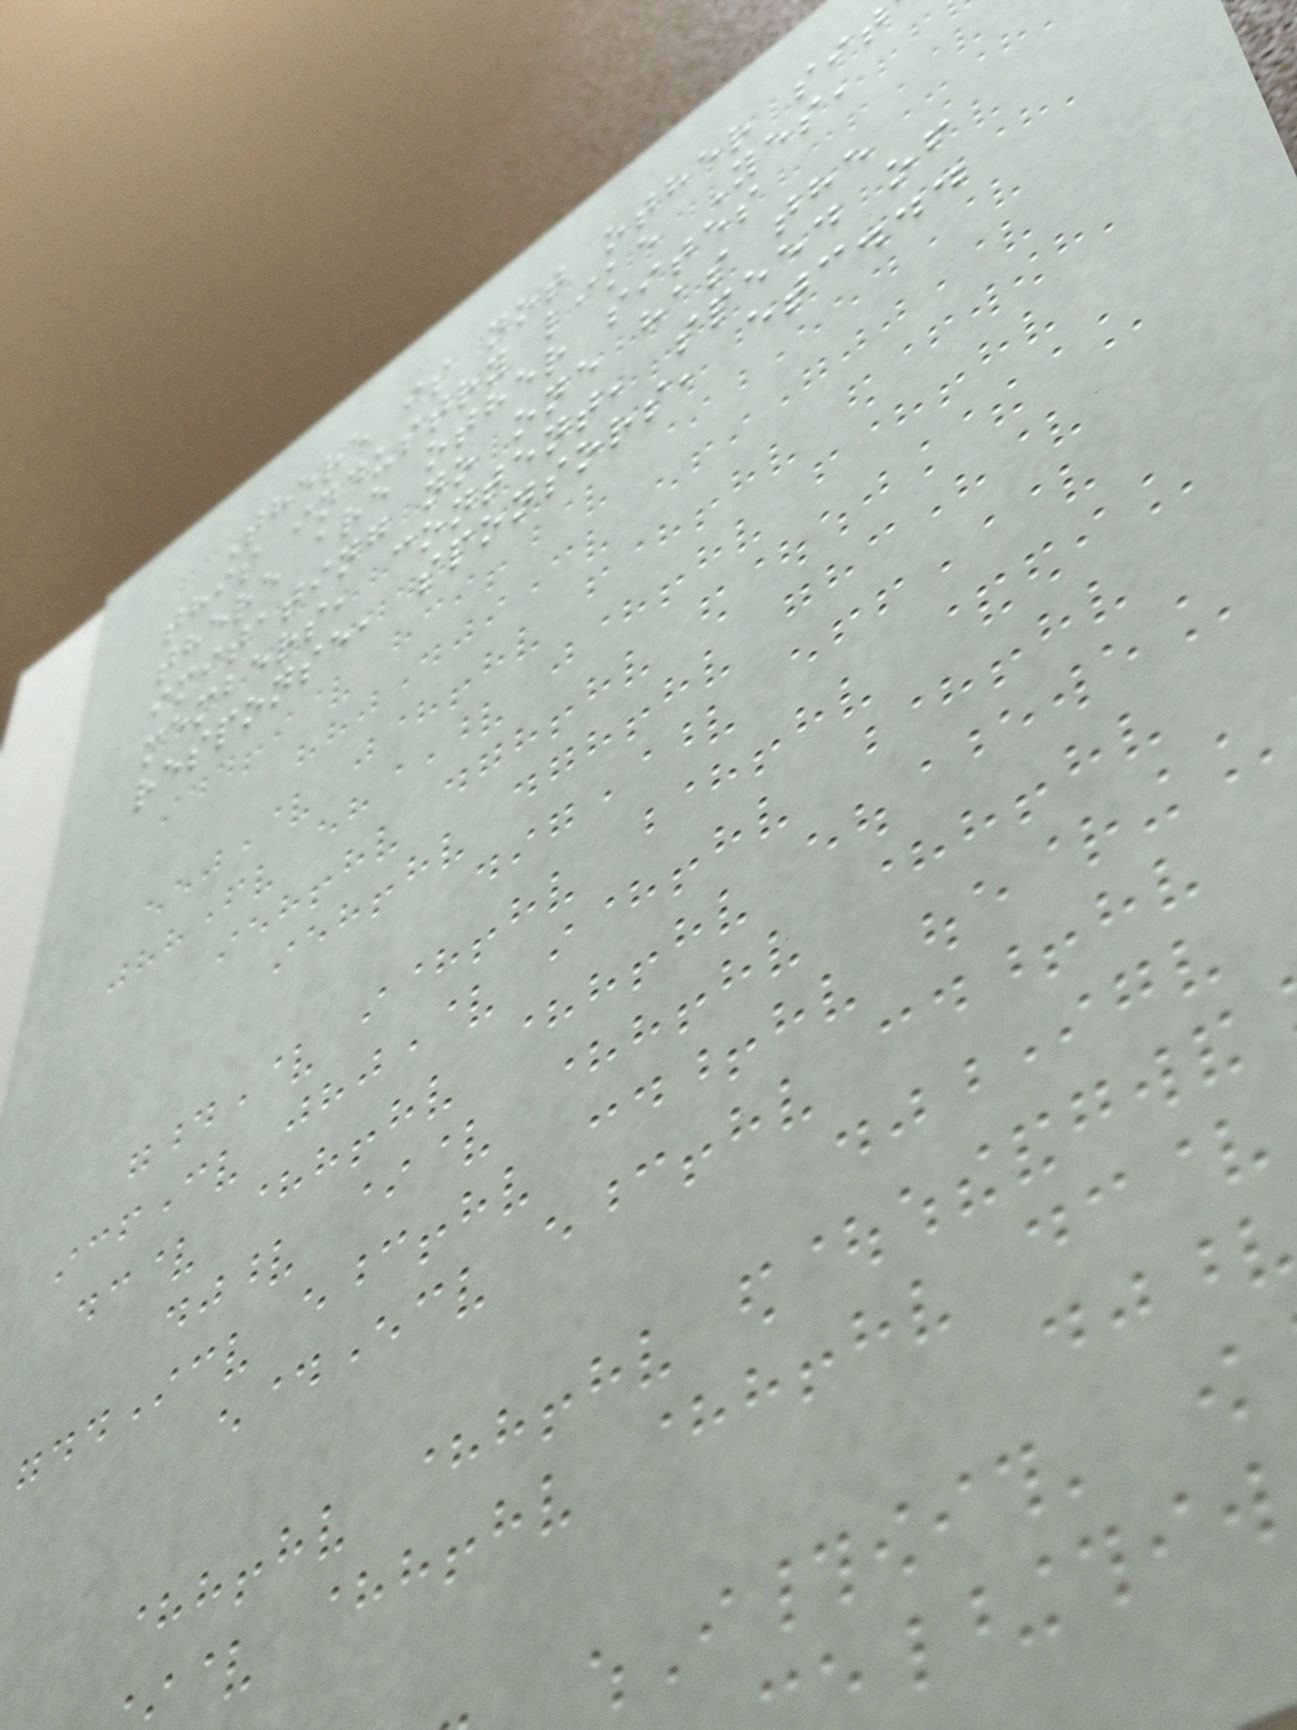There is not other sit
this industry like Yes,
there are other sites
imitating no one has the
members, content, speed of
response, sponsors, etc...
